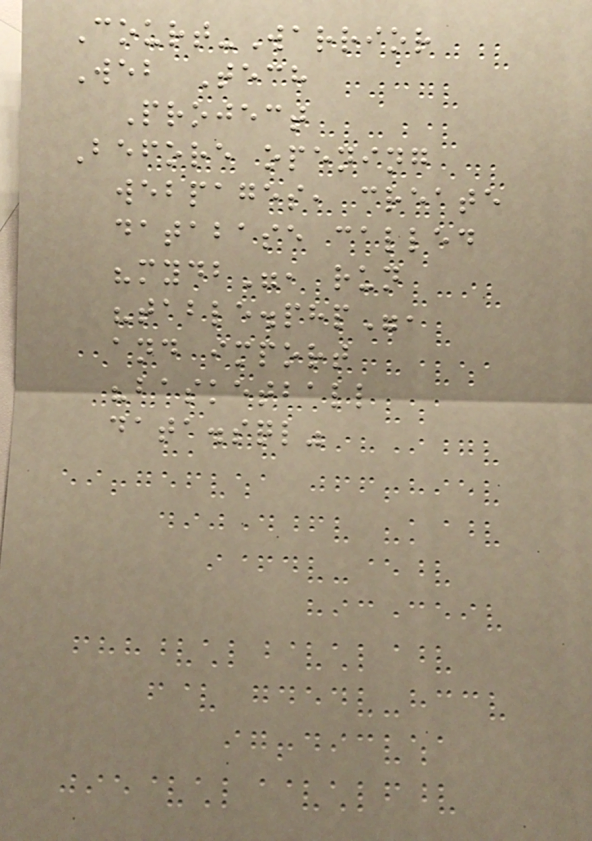Court-Warrior
Web Tech
Project
Before opening
webpages, create
database called
"mydb", run
"table.php",
and import
"basketball
data.sql"
